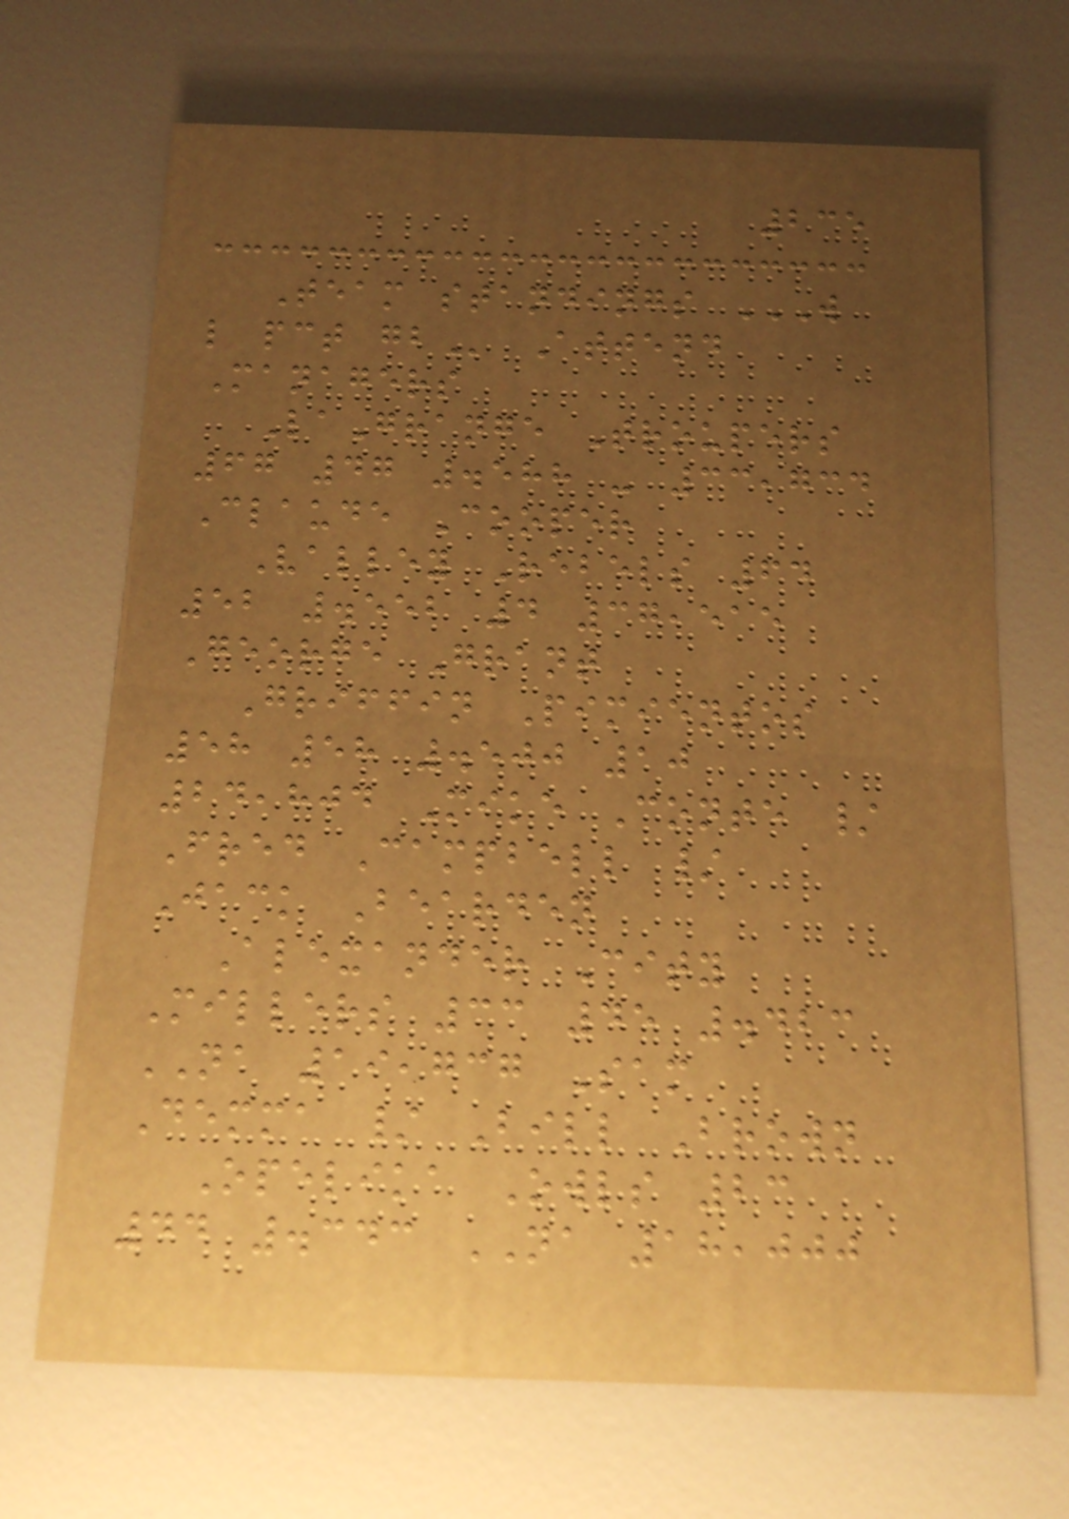235
Team standings W
L PCT GB Attend
Managers
LaGrange Troupers
67 47 .588 - 33,734
Claude Cooper
Valley Rebels 64
52 .552 4 37,515
George Grant
Griffin Pimientos
58 58 .500 10
24,804 Mike Conte /
Fred Campbell /
Jack Bearden
Alexander City
Millers 33 45 .423
NA 19,737 Sam
Demma / Bill Brown
Opelika Owls 23
44 .343 NA 18,000
